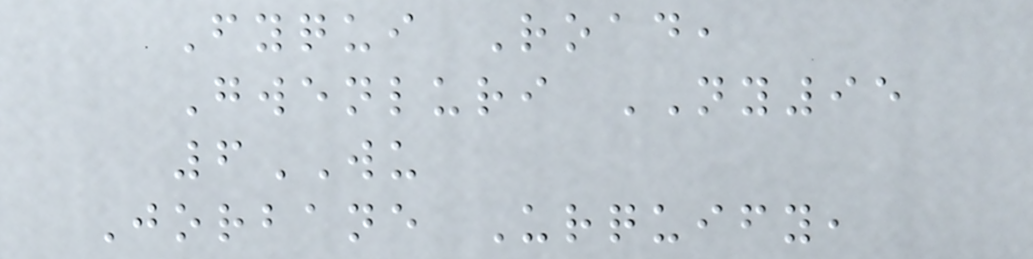Fyqui Road,
Gwenluri NY95
6WU
Jorbane Urquify,
